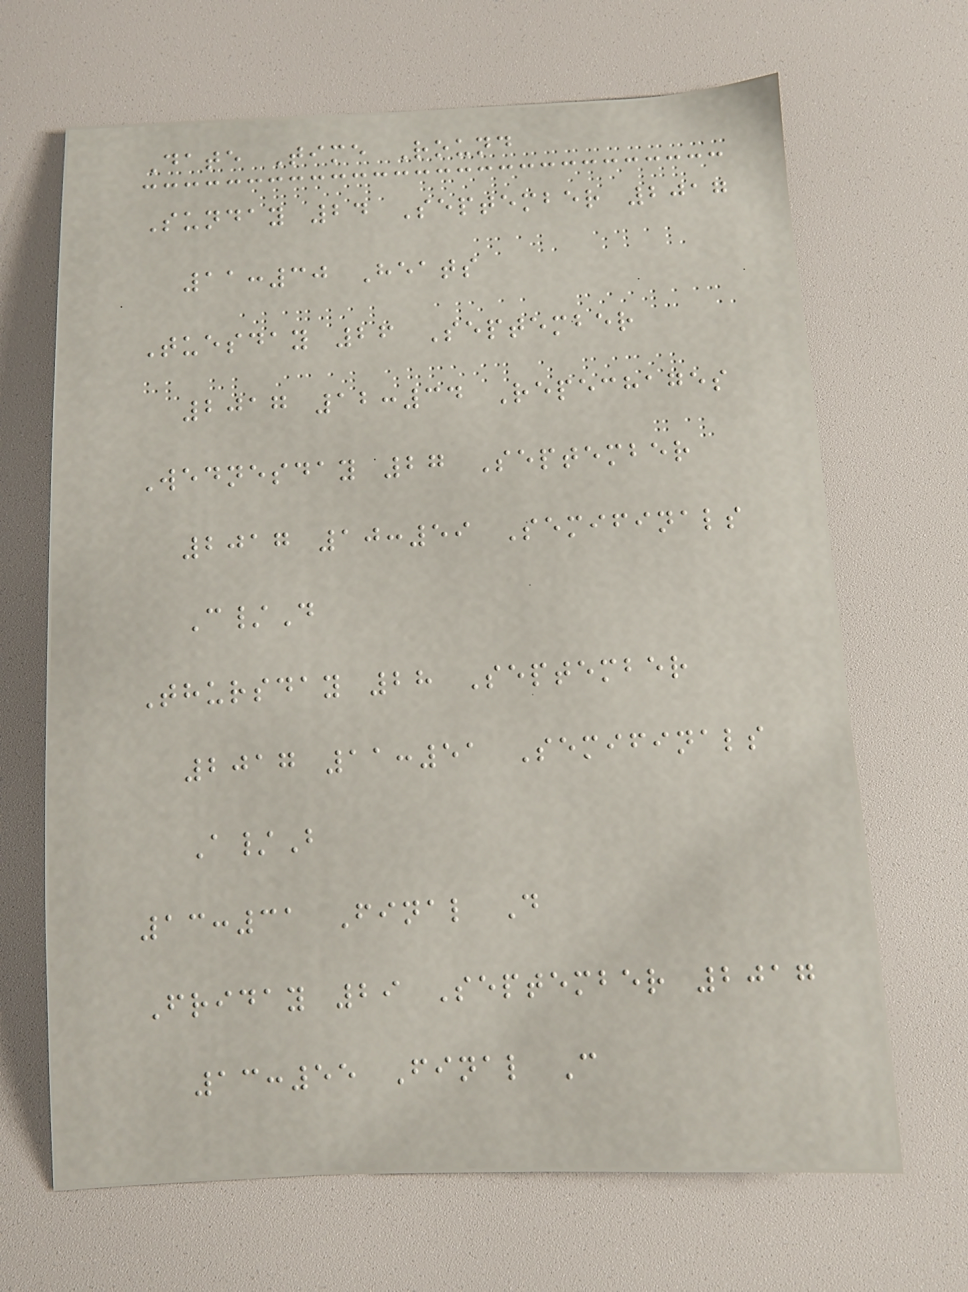Date Time Round
Sunday 24 September 2017
11:30 Heats
Tuesday 26 September
2017 12:34 Repechages
Wednesday 27 September
2017 10:59 Semifinals
C/D
Thursday 28 September
2017 11:51 Semifinals
A/B
13:31 Final D
Friday 29 September 2017
13:55 Final C
